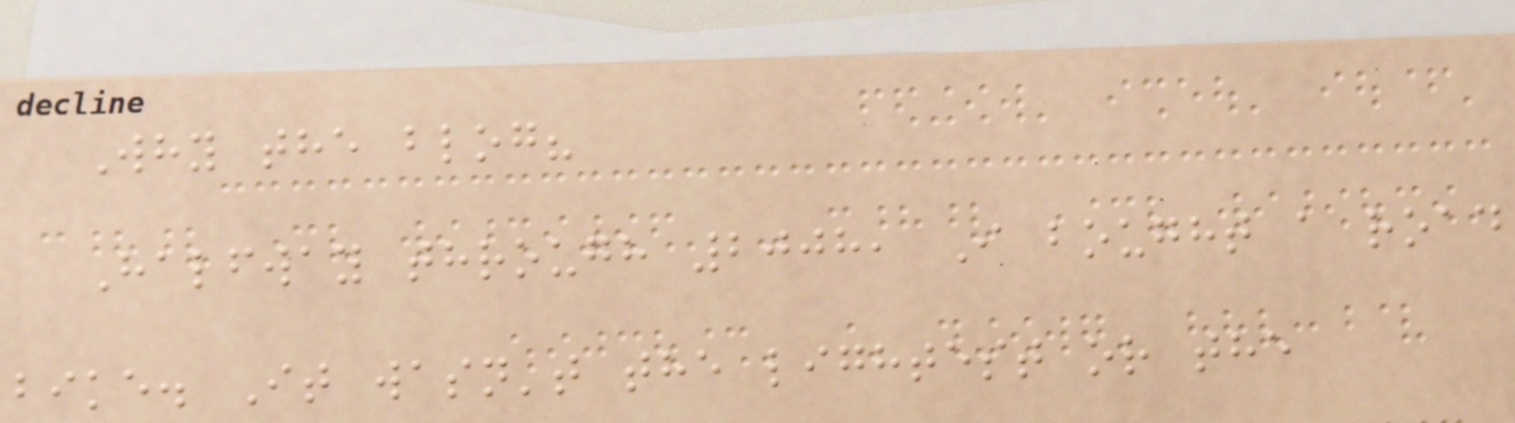Why the blog?
Halfway through 2008, I bought a road
bike. It wasn't the lightest or the
